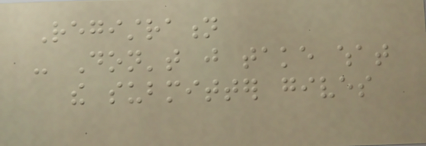Registration
- Don't just take what
the submitter gives
